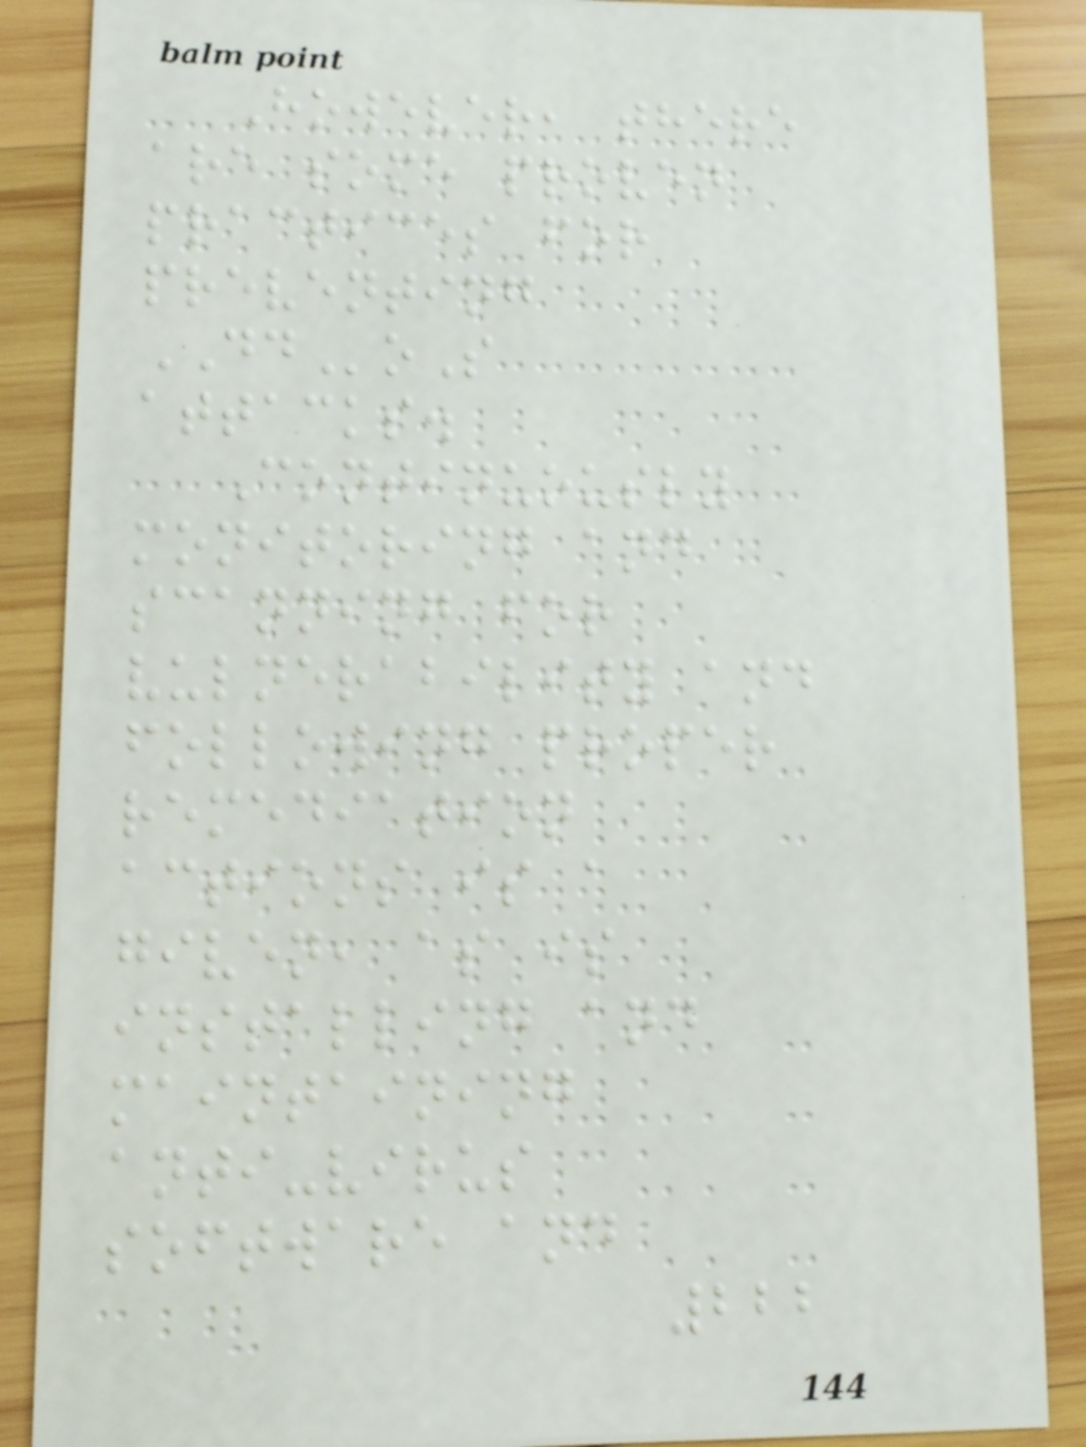However, there
are some proven
practices for
preventing
DDoS
attacks.
Continuously
monitoring and
scanning for
vulnerability and
following proper
remediation
actions is a
given, as is
installing and
maintaining
anti-virus
software and
222
